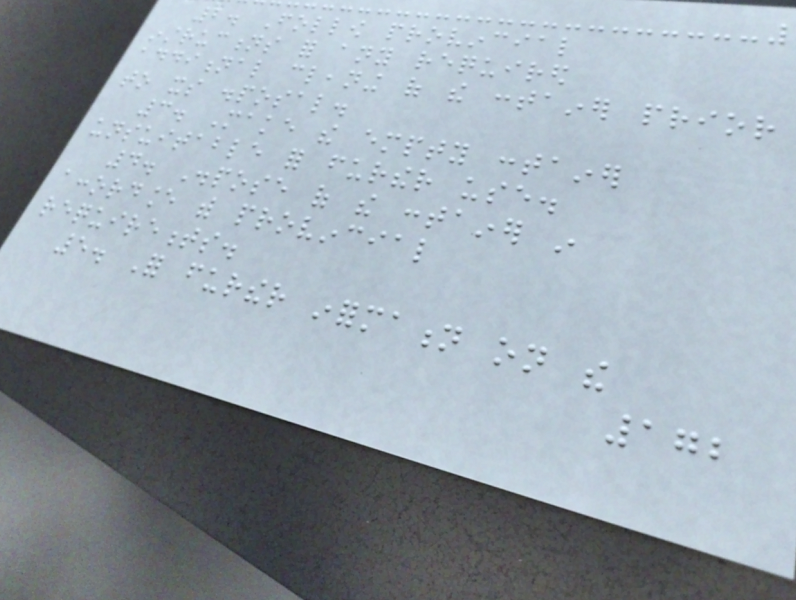2. Follow provincial
instructions for any required
additional cleaning of the container prior
to its disposal.
3. Make the empty container
unsuitable for further use.
4. Dispose of the container in
accordance with provincial
requirements.
5. For further information on the
172
